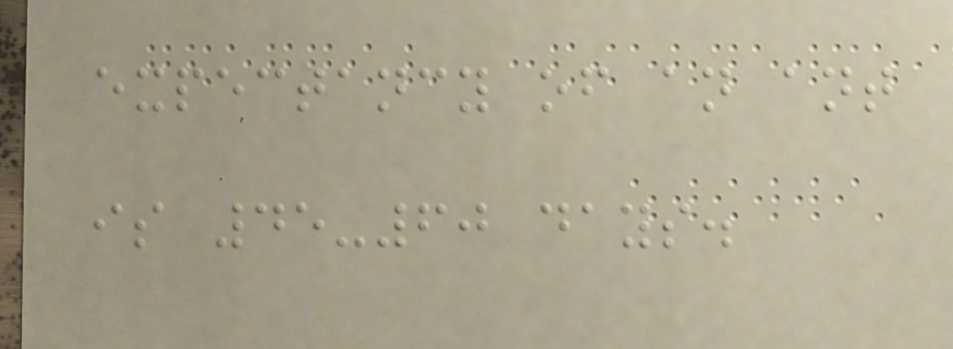expectancy of an ant
is 45-60 days.
